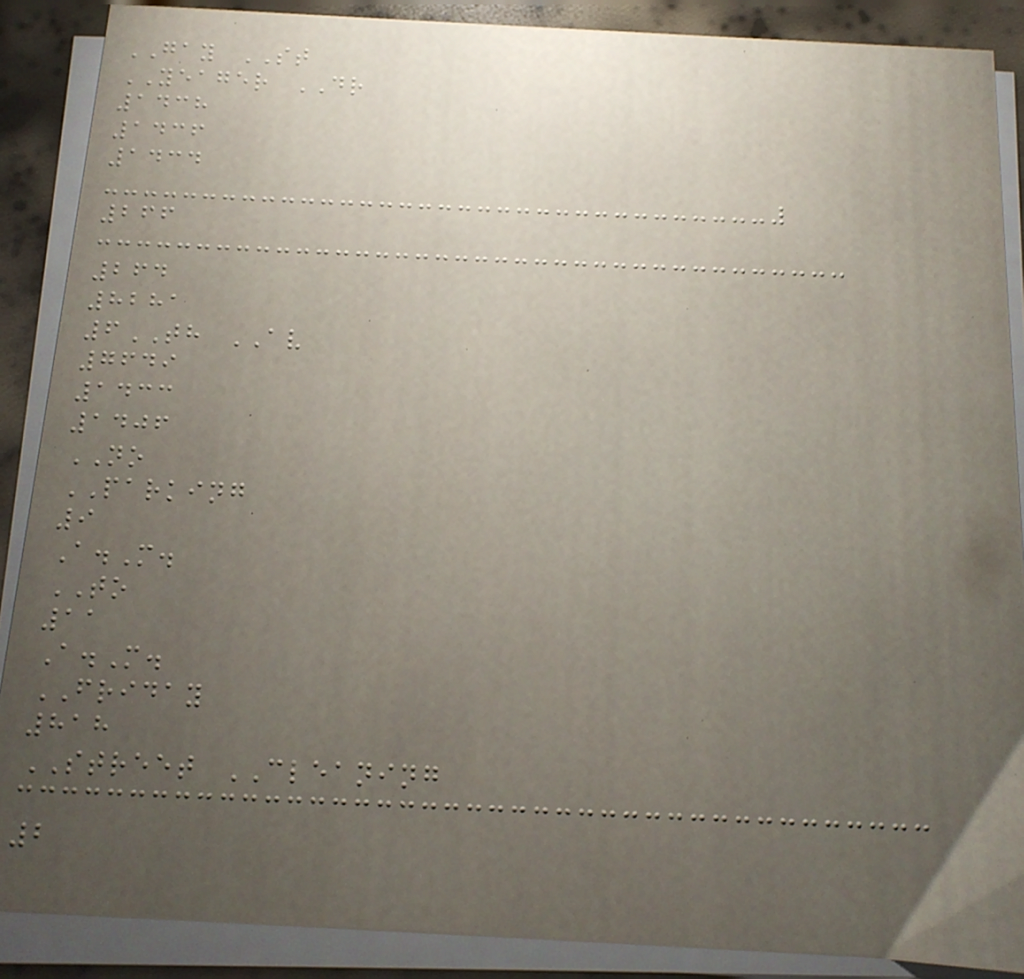GAY ST
YEAGER DR
1438
1436
1434
266
264
8281
6TH AV
7649
1433
1406
NO
PARKING
9
A.M.
TO
11
A.M.
FRIDAY
818
STREET CLEANING
2
